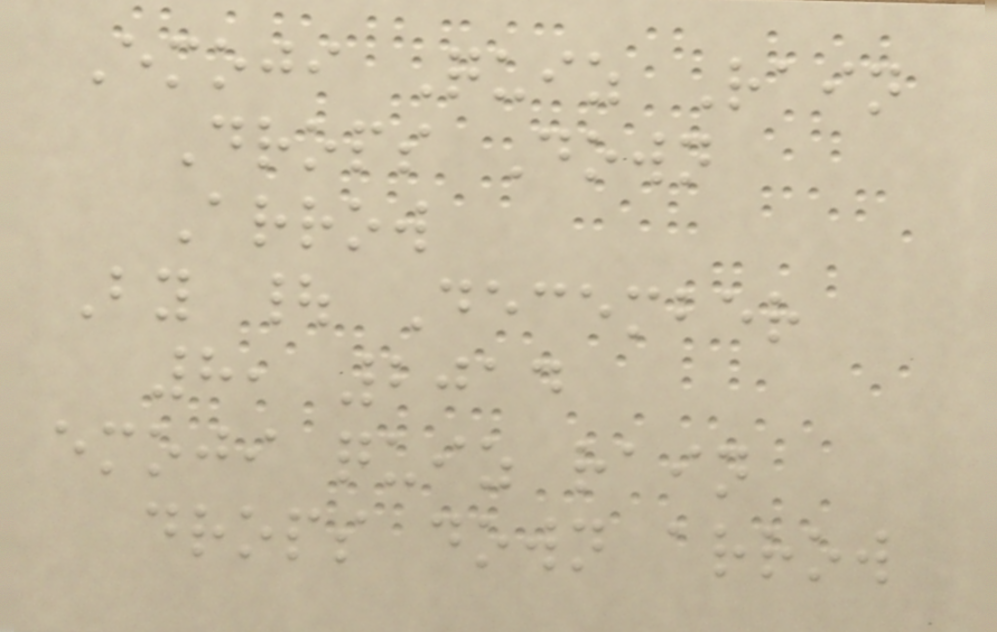Emoji Quiz Rain
Drops Down
Arrow
By | December
8, 2014
emoji quiz rain
drops down arrow
